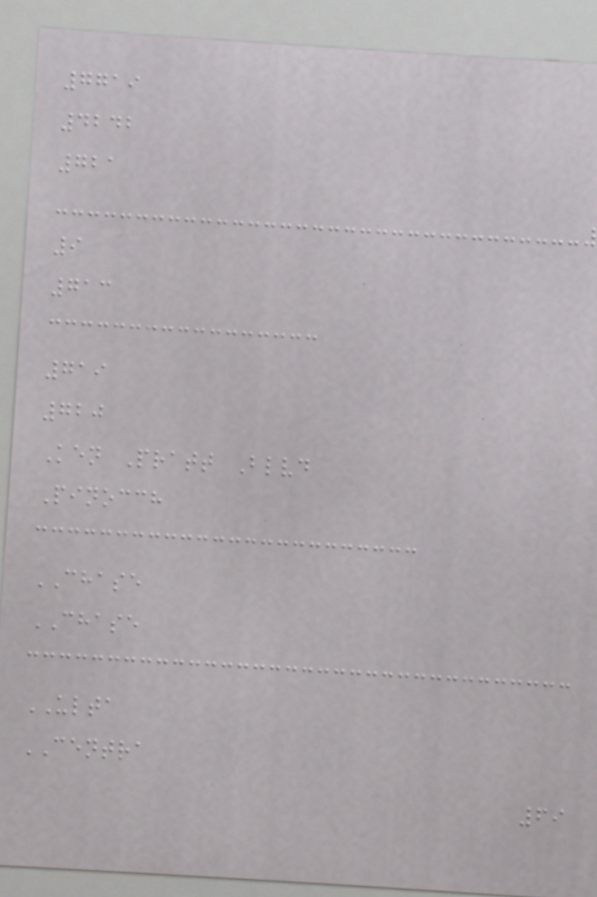7719
4242
721
9
713
719
720
Ken Pratt Blvd
Pinocch
CHASE
CHASE
ULTA
CENTRA
69
